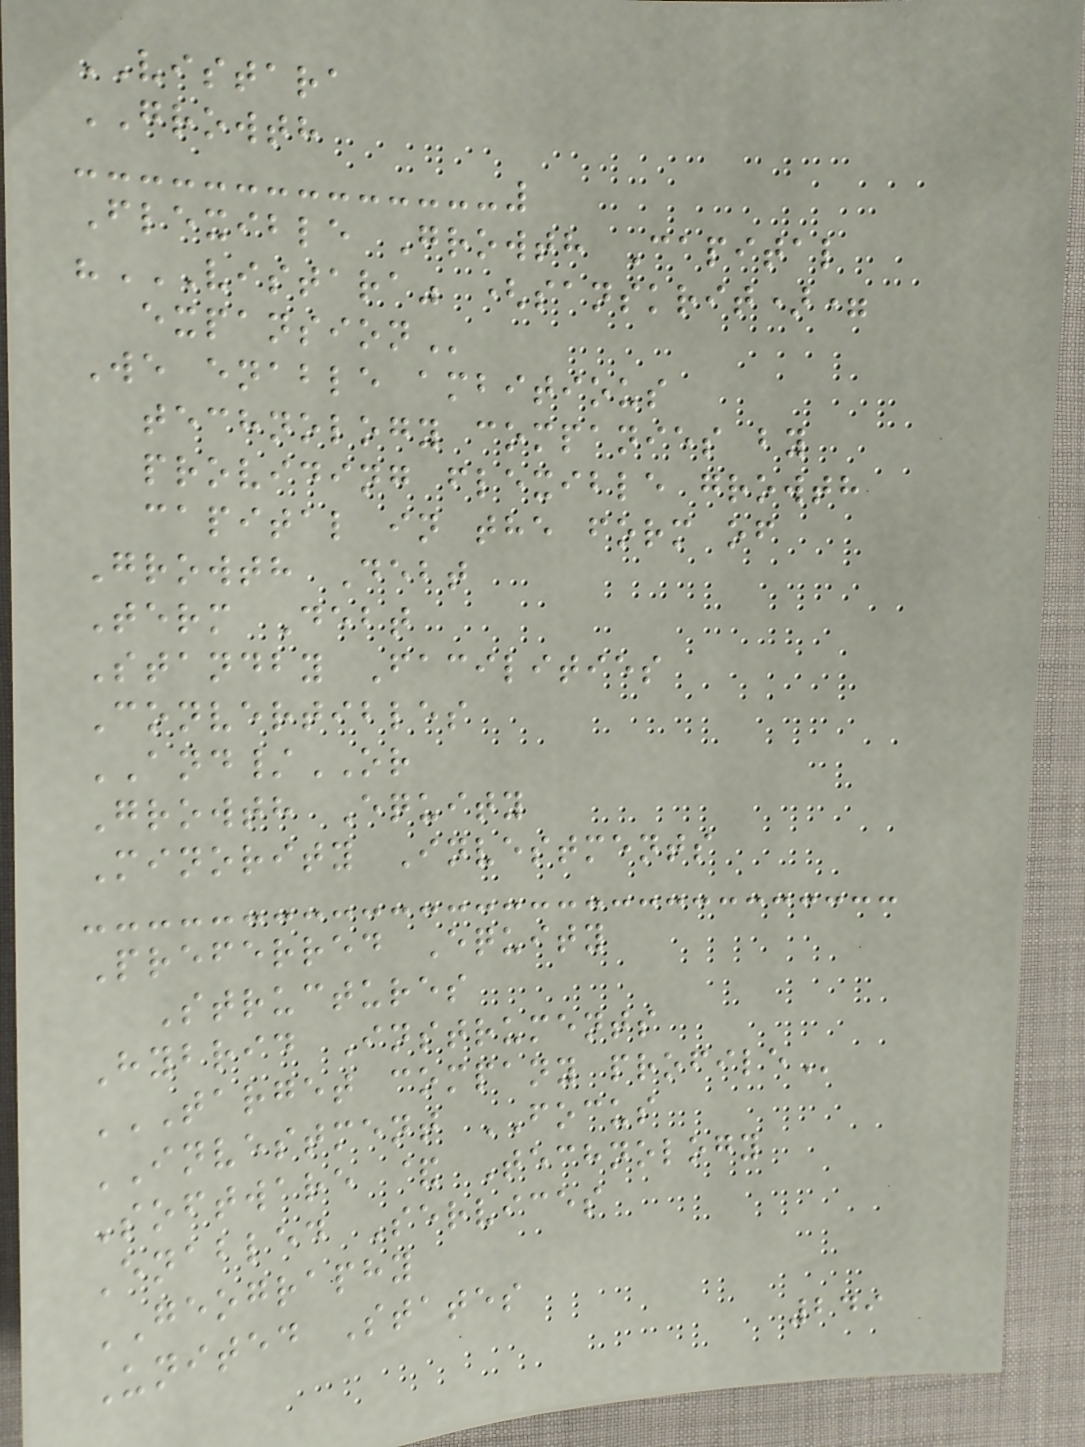VISTARA
GROWTH
Flexible Growth Capital
"VISTARA" (SANSKRIT)=
EXPANSION
We enable ambitious
technology companies by
providing flexible growth
capital in the form of
Growth Debt
Term Debt
Standby Facilities
Convertibles
AND/OR
Growth Equity
Minority Investments
Preferred Equity
Structures
Hybrid Instruments
TARGET COMPANY PROFILE
INVESTMENT FOCUS
Software & Technology
Enabled Services
GEOGRAPHY
United States
249
